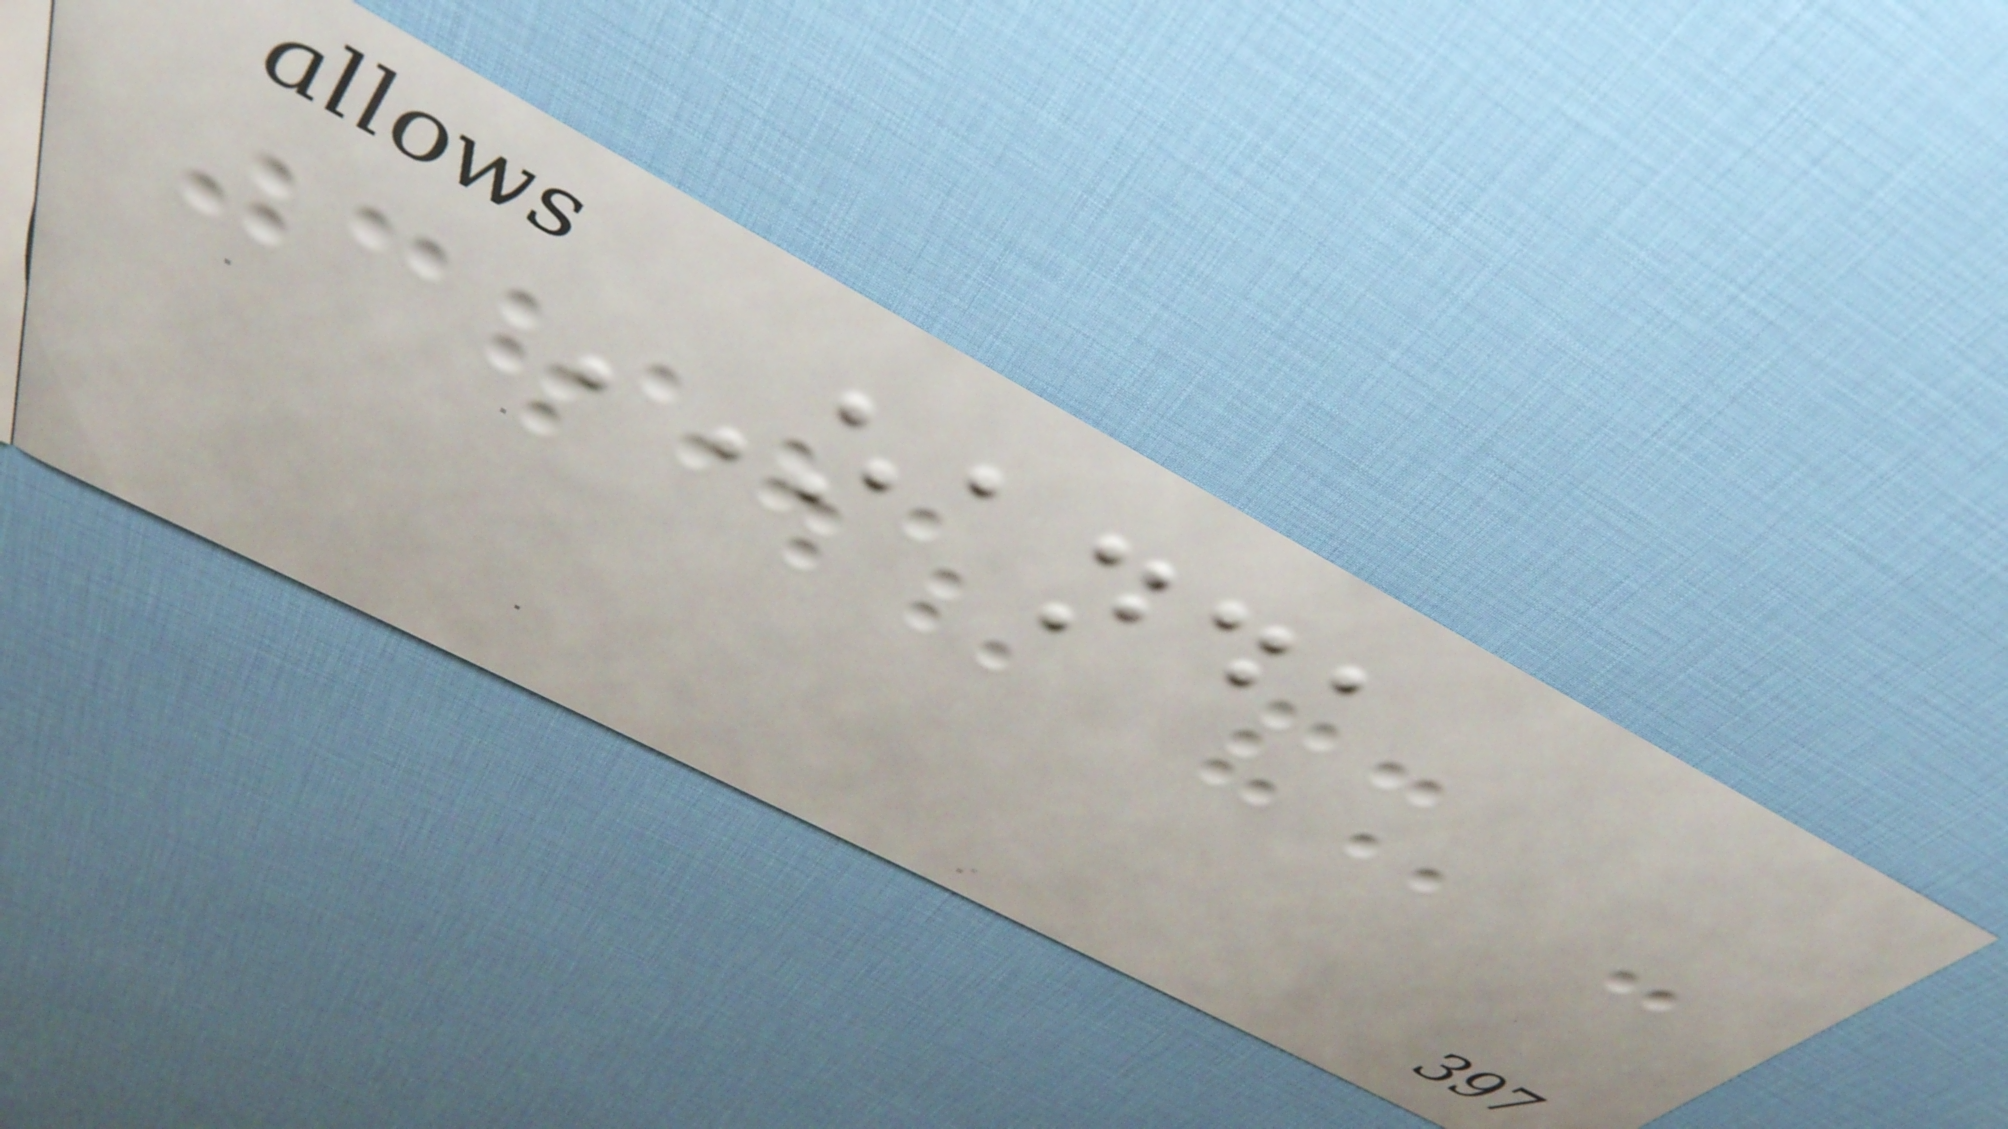OANDA
